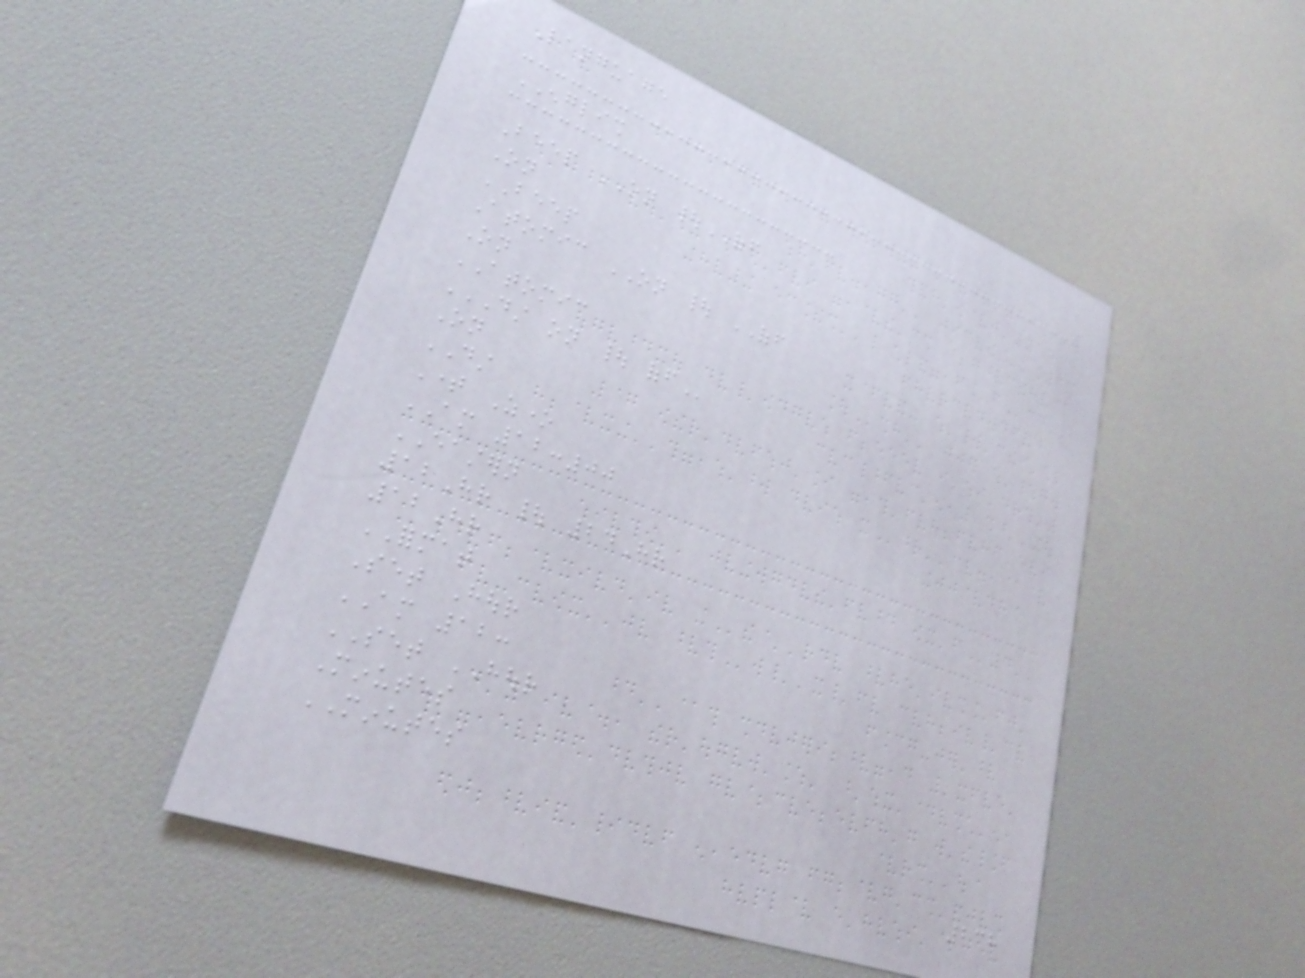Language
ENGLISH
Beep ON |OFF
On
BEEP
Atomic ON | OFF
On
ATOMIC
DST ON | OFF
On
DST
Time Zone
AM 12:00
EASTERN
12Hr | 24Hr
12Hr
FORMAT
Set Hour
AM 12:
SET HOUR
Minutes
MINUTES
238
